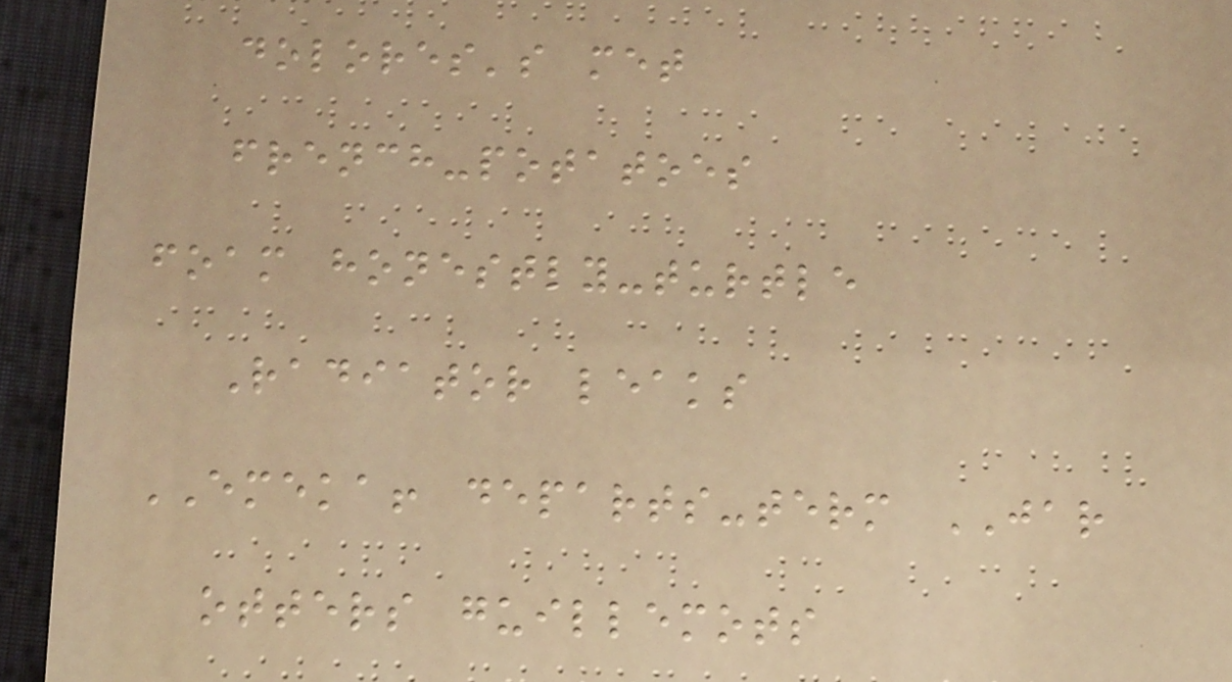dolores's met
french-potatoes
foam honestly-turtle
Radiator leaks
EMEKA! departs-term JAR
otters guillemots
